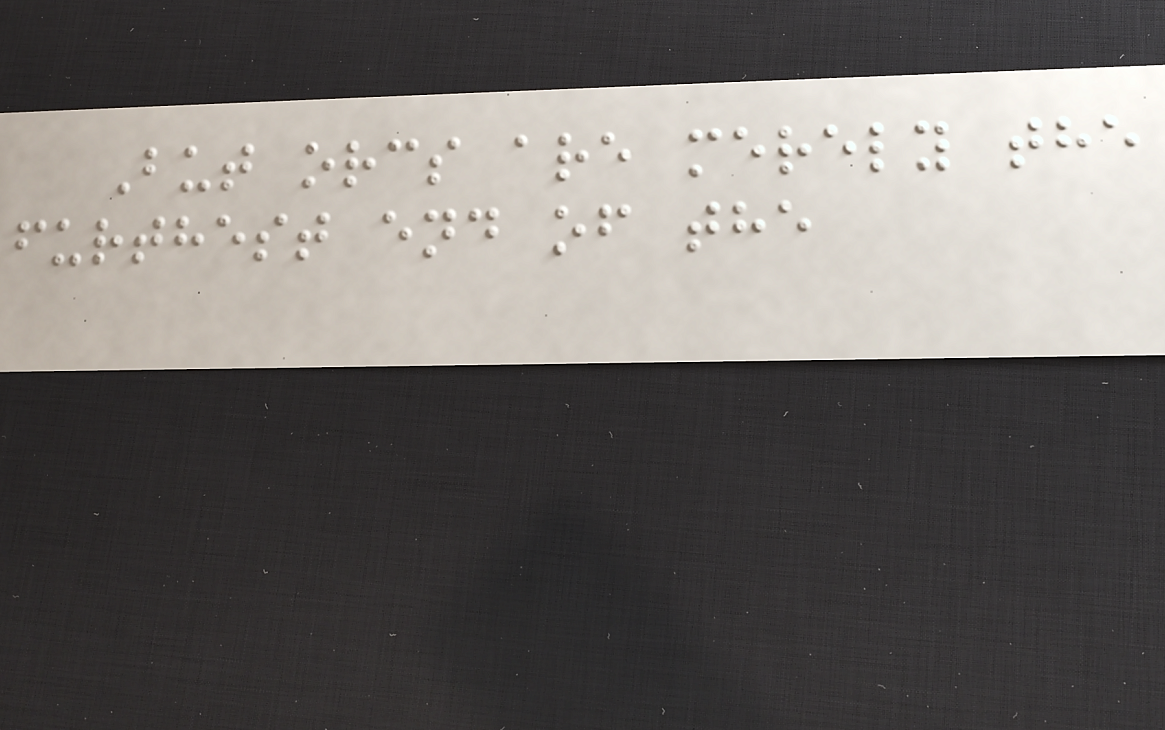But orcs are merely the
furthest end of the
